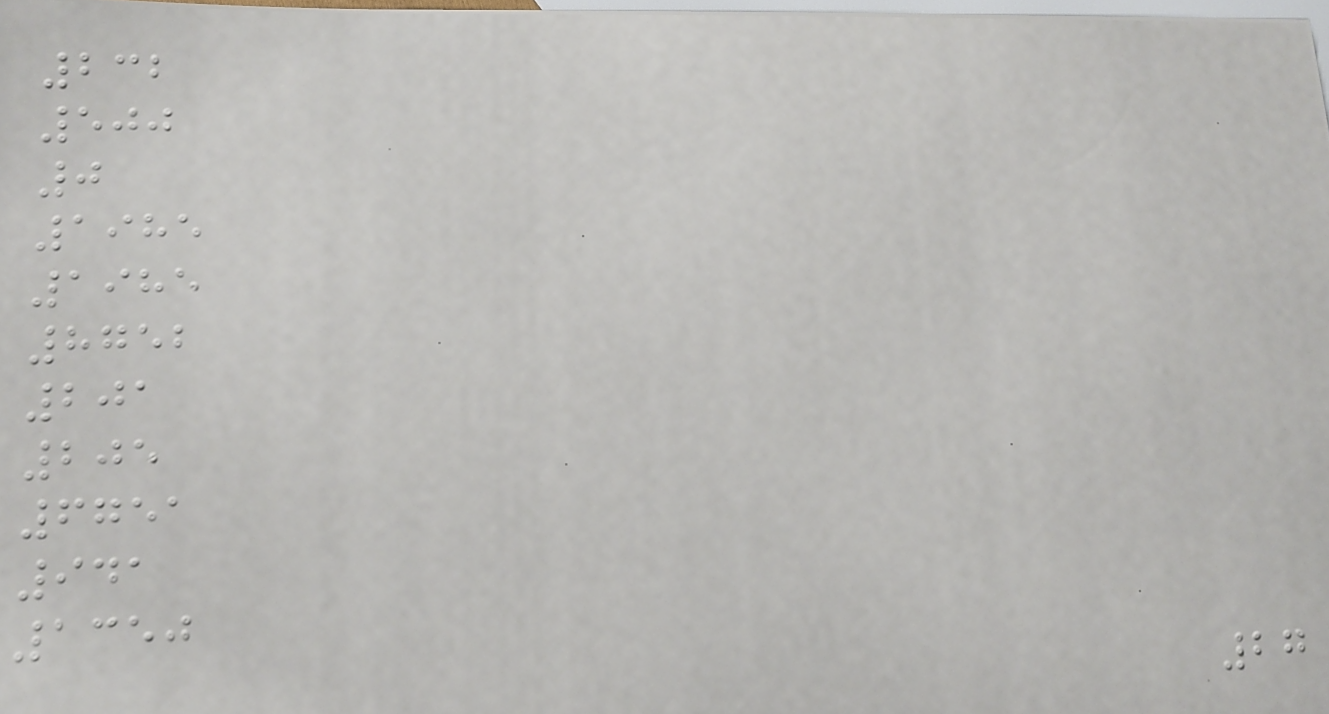232
500
0
1985
1985
8752
201
205
6751
941
1350
27
